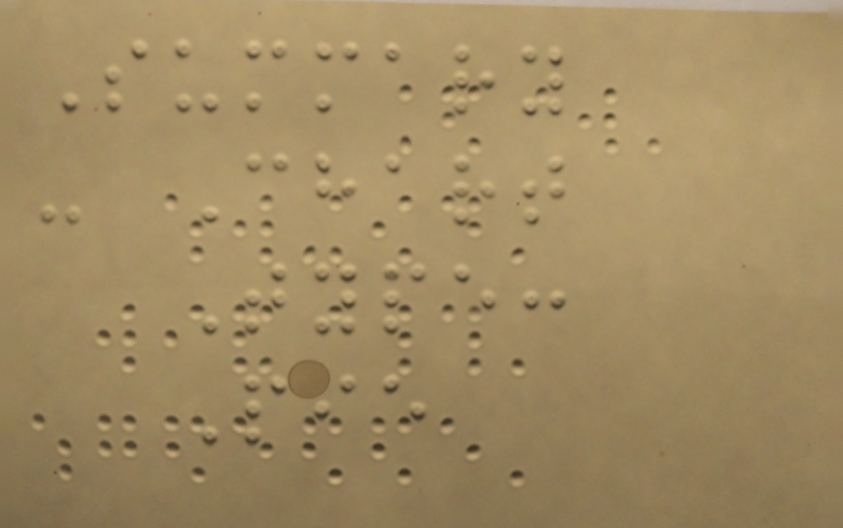Summary
- Chart
Type:
Pie
